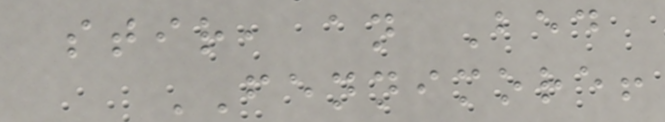stir, an Bed
FENNIMORE!
